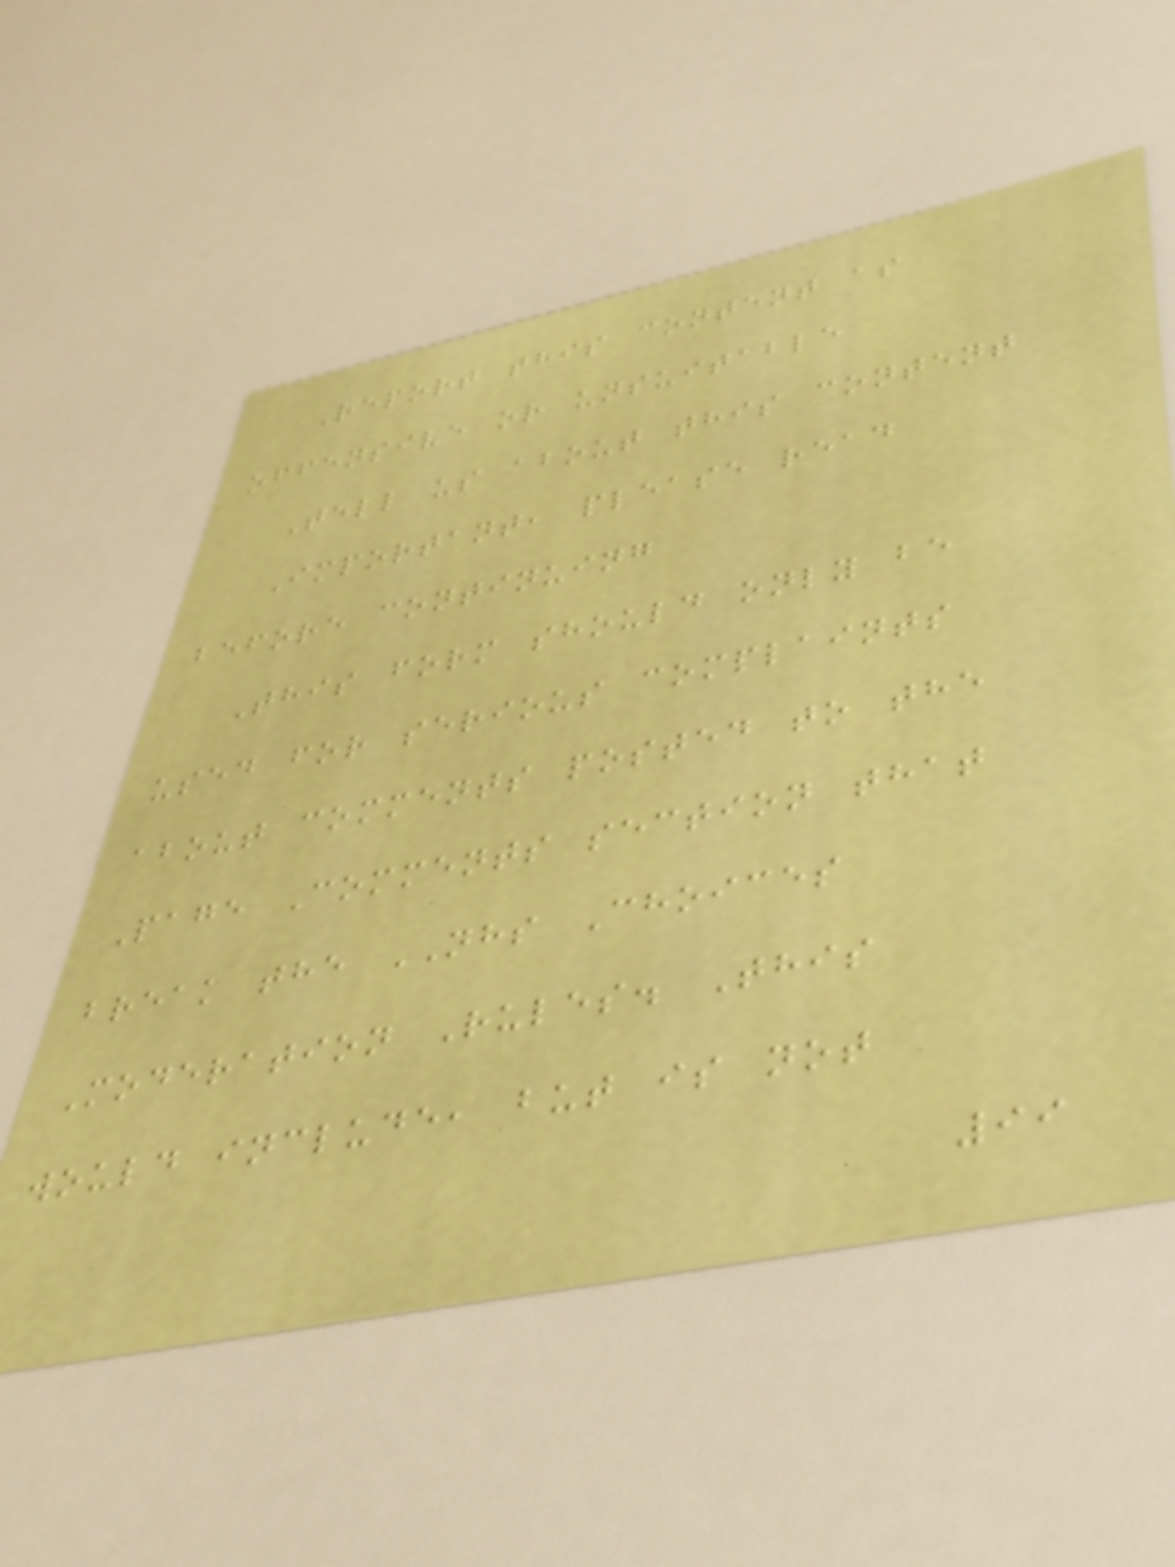Report this content as
offensive or unsuitable
Tell us about this content
Important, please read
before continuing
This form should only be
used for serious complaints
about comments posted to the
Page Comments section that
break the NHS Choices
Moderation Rules. This
would include, but is not
99
